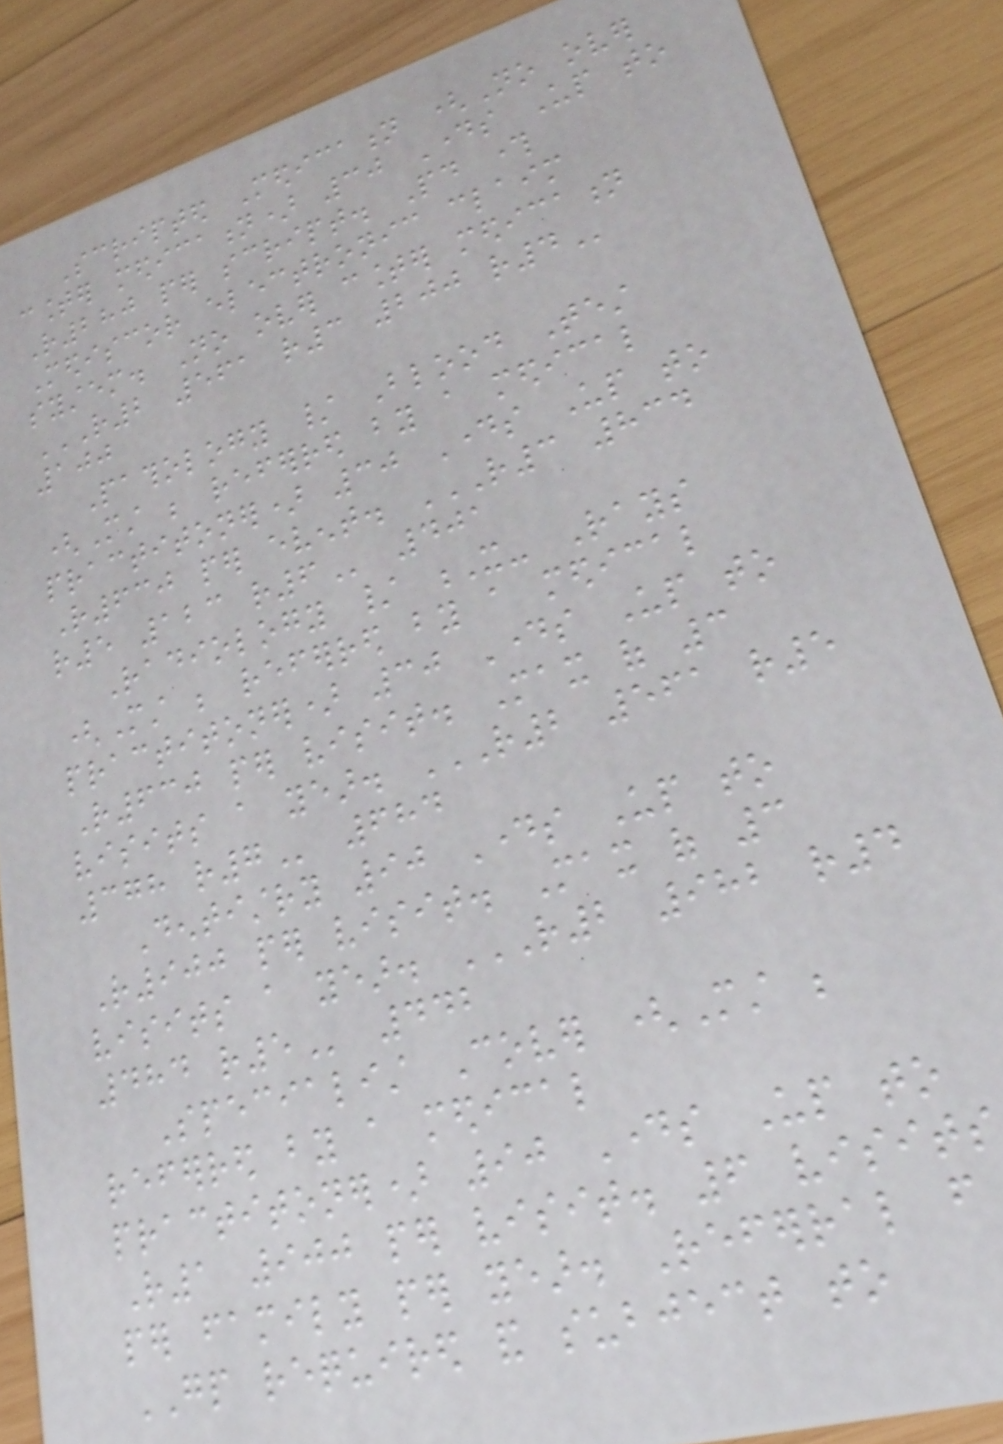Scripted Medication (No over
counter medication) 30 Days Up to
R280 per script. Paid through
Mediscor electronic claim
system. No over counter medication
R2 561 R3 200 R4
100
Pathology / Blood Test
(Must be referred by a medical
practitoner) 30 Days Up to
R630 per event. R3 834
R5 123 R6 401
Radiology / X- Rays
(Must be referred by a medical
practitoner) 30 Days Up to
R630 per visit. Max of 3
visits a year. R2 561 R5
378 R7 684
Dentistry 90 Days Up to
R900 per visit. Max of 3
visits a year. R2 982 R4
484 R5 442
Specialist Cover (Must be
referred by a medical
practitoner) 90 Days Up to
R1 900 per visit. 6 visits
per family per year. Referral from
GP required and subject to
